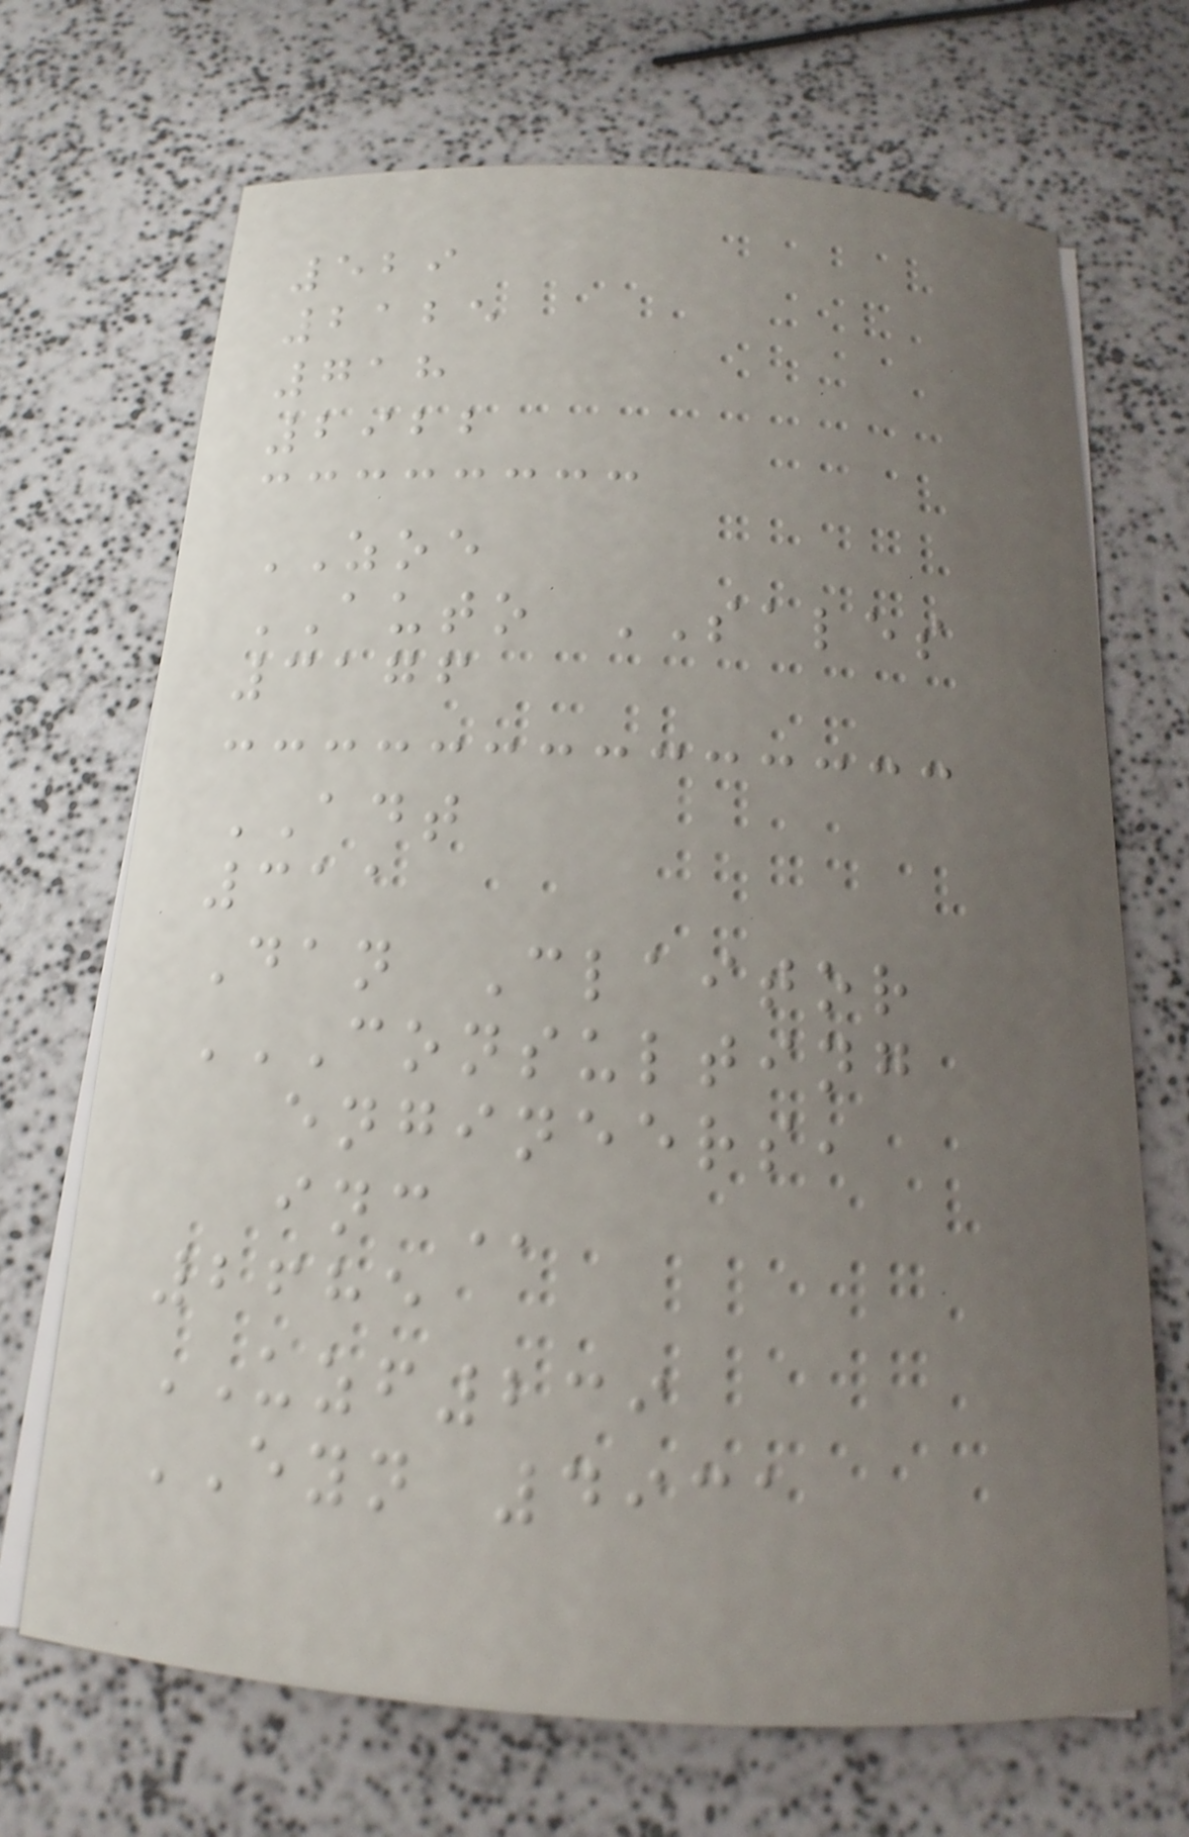529
2125
718
2922
ZOE
AUTO SALES
3176
ADT
311
Dan Claitor
CONSULTING
ENGINEERS,
INC
2685
UZF239
EYN 4931
